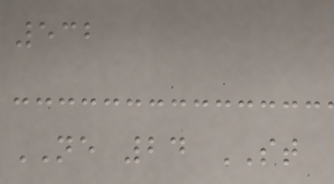532
NE 24 ST
